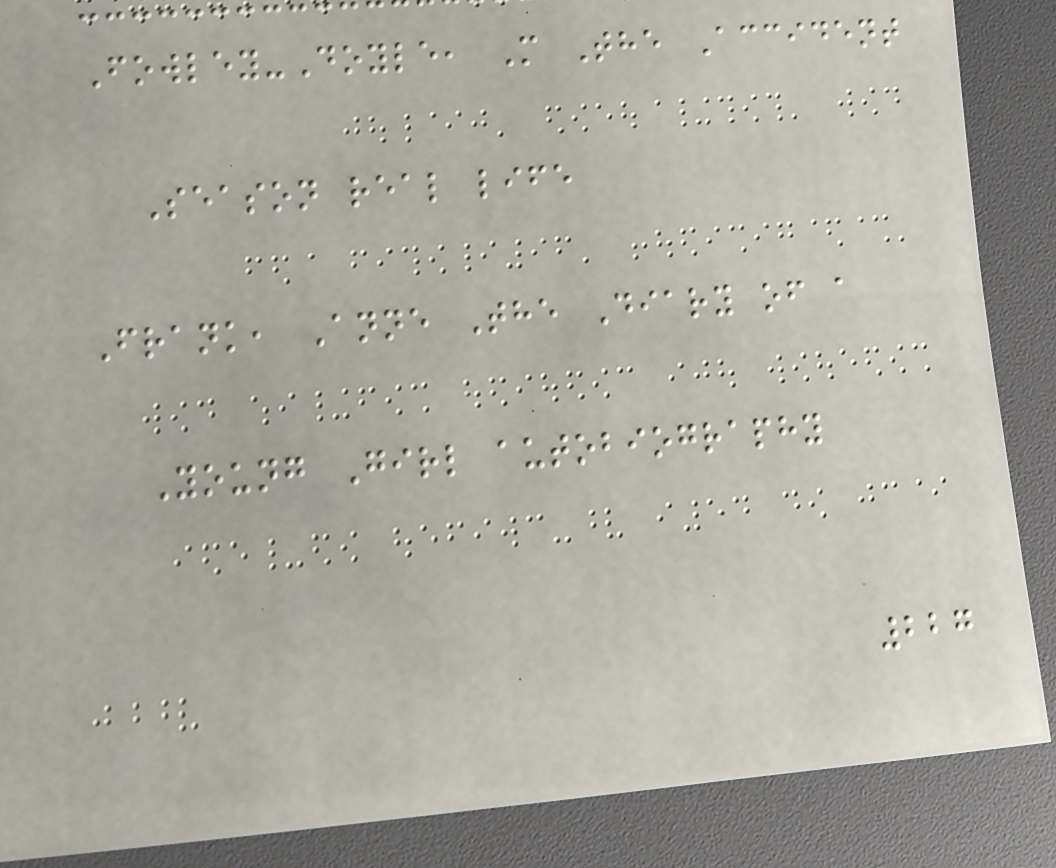Fowley-Doyle, M The Accident
Season real life
Frank, Anne The Diary of a
Young Girl autobiography
227
